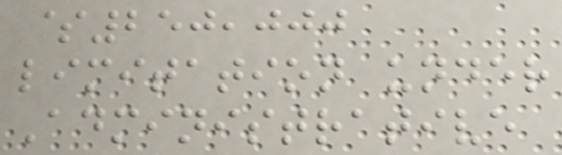$250,000
limitation under
Administrative
